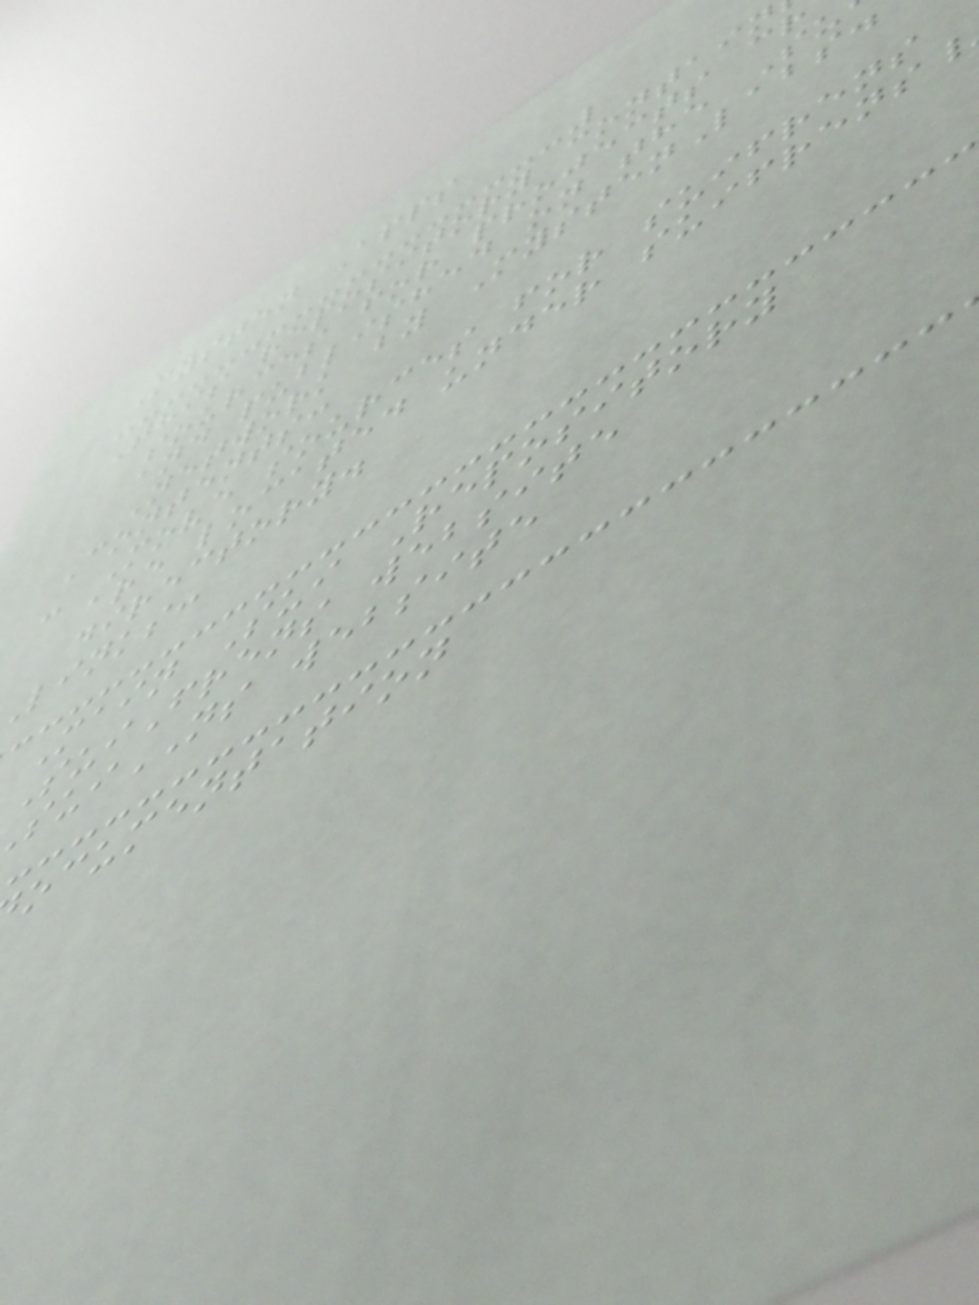Mysten Apps
This repository contain
sources for projects cr
and published on the Su
Network by MystenLabs.
Contents:
- Move sources for suifrens
are located under suifrens
directory.
links:
Main Sui Repository
SuiFrens website
uiNS website
ocumentation
